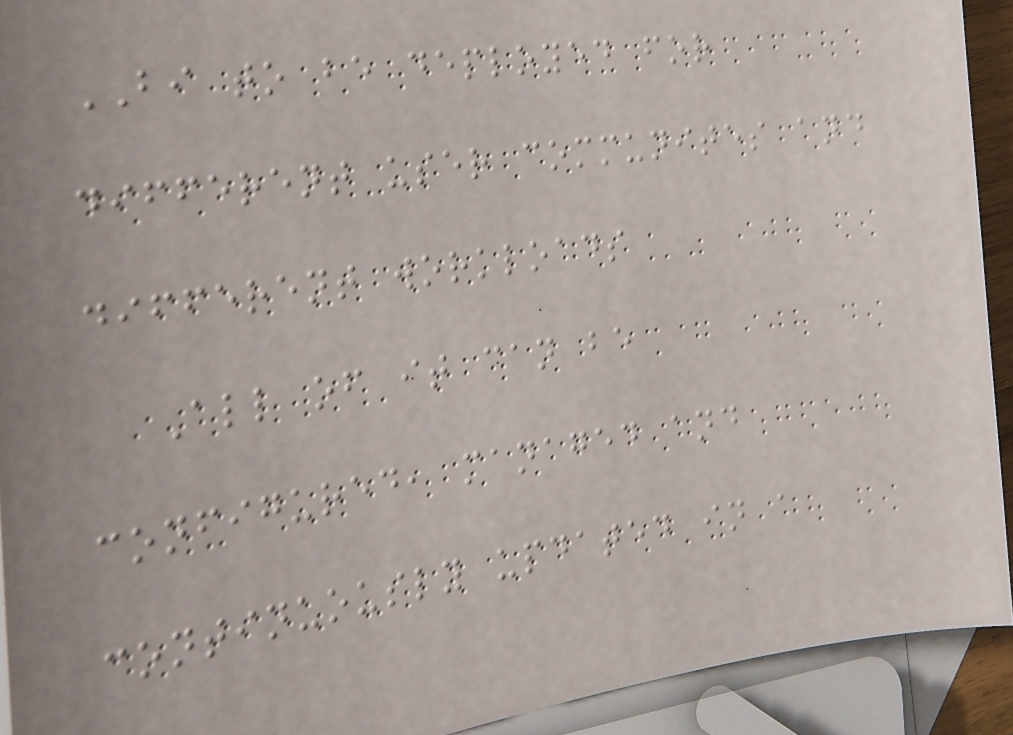BI to be deployed for
different user communites and
different workloads
All of it can be
configured, managed and
continuously updated in a
